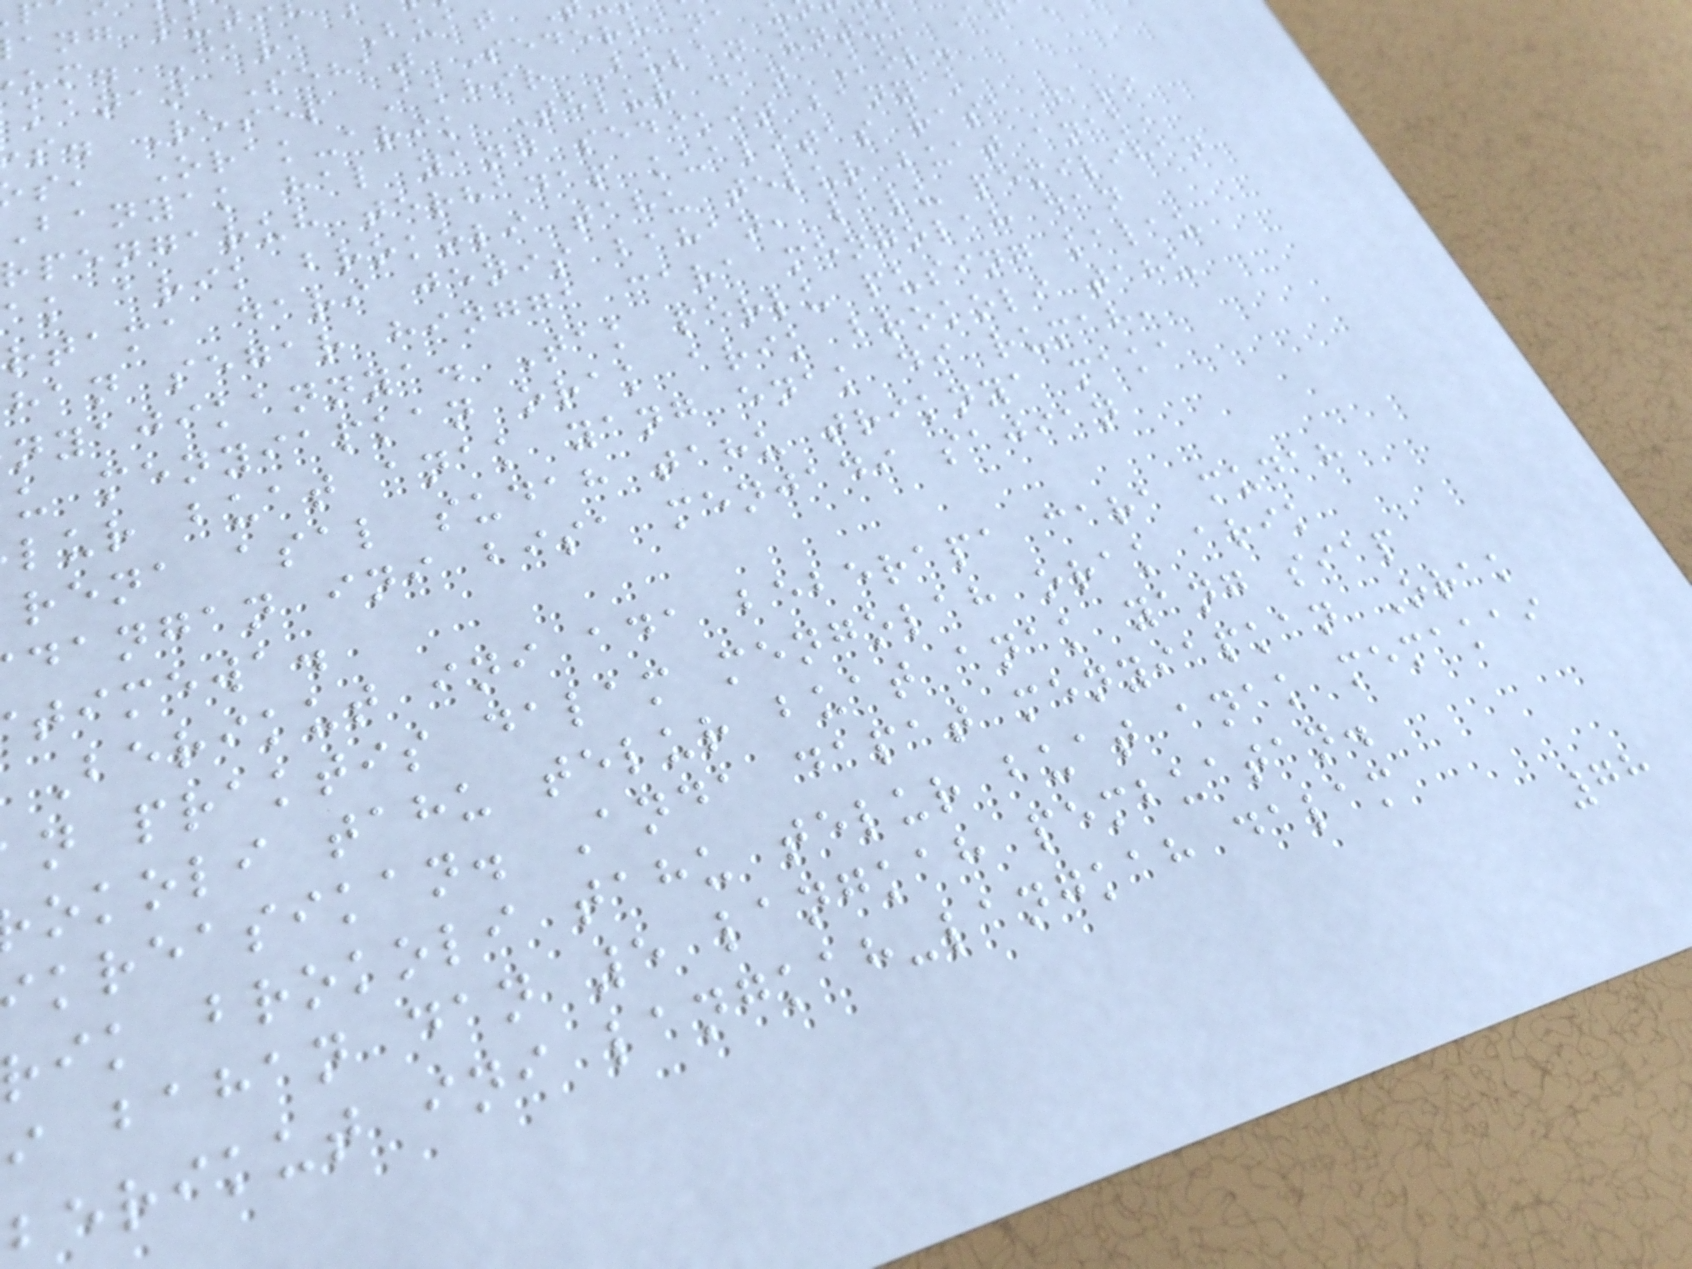um. Cara Buat
kanan Sehat Sederhana
s. Resep Akhir Bulan untuk A
s, Orak-arik Telur dan Kol.
banyak hal yang sedikit banyak
rpengaruh terhadap kualitas rasa dari
ak arik brokoli tahu telur buat anak,
rtama dari jenis bahan, lalu pemilihan
han segar hingga cara mengolah dan
nyajikannya. Tak perlu pusing kalau
u menyiapkan orak arik brokoli tahu
lur buat anak yang enak di rumah,
rena asal sudah tahu triknya maka
dangan ini bisa menjadi sajian
timewa.
Berikut ini ada beberapa cara mudah
n praktis dalam mengolah orak arik
okoli tahu telur buat anak yang siap
kreasikan. Anda dapat menyiapkan Orak
rik brokoli tahu telur buat anak memakai
i bahan dan 5 langkah pembuatan.
erikut ini langkah-langkah dalam
78
